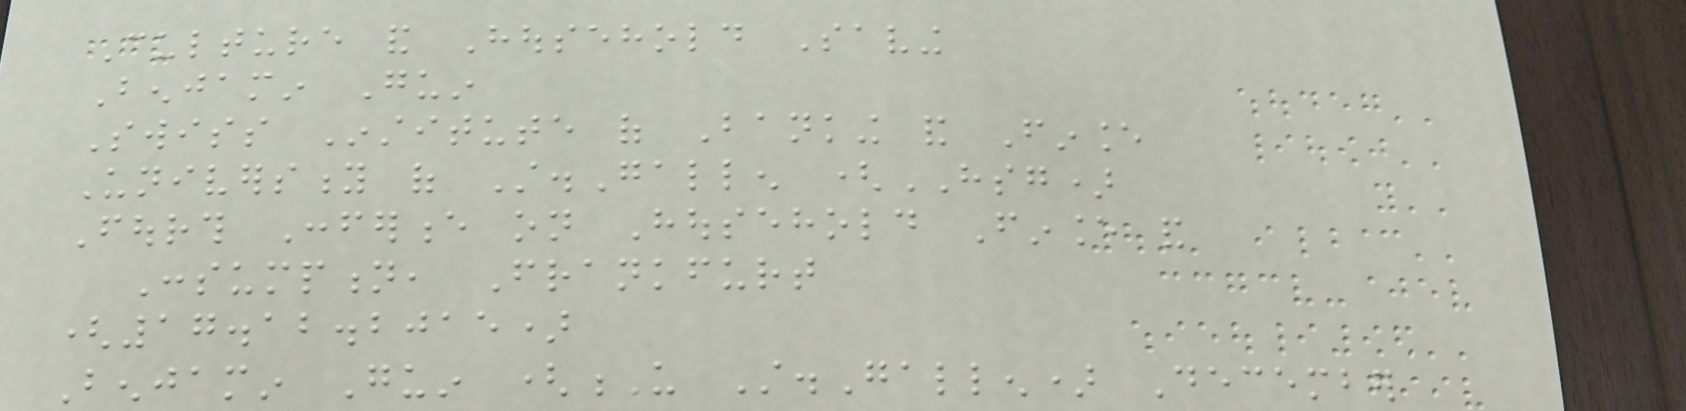Culture and Household Saving
Benjamin Guin
Swiss Institute of Banking and Finance
University of St.Gallen (HSG)
Fourth Conference on Household Finance and
Consumption, Frankfurt
(17.12.2015)
Benjamin Guin (U St.Gallen) December
